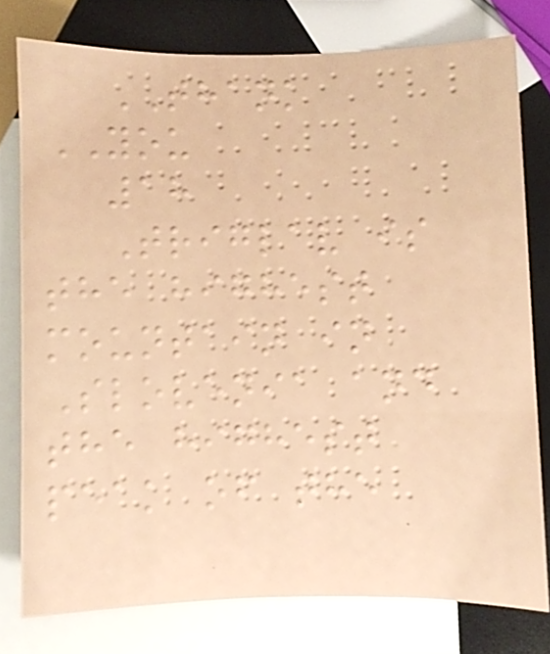THANK
YOU
18
Triglav is
the highest
mountain in
Slovenia and
the highest
peak of the
